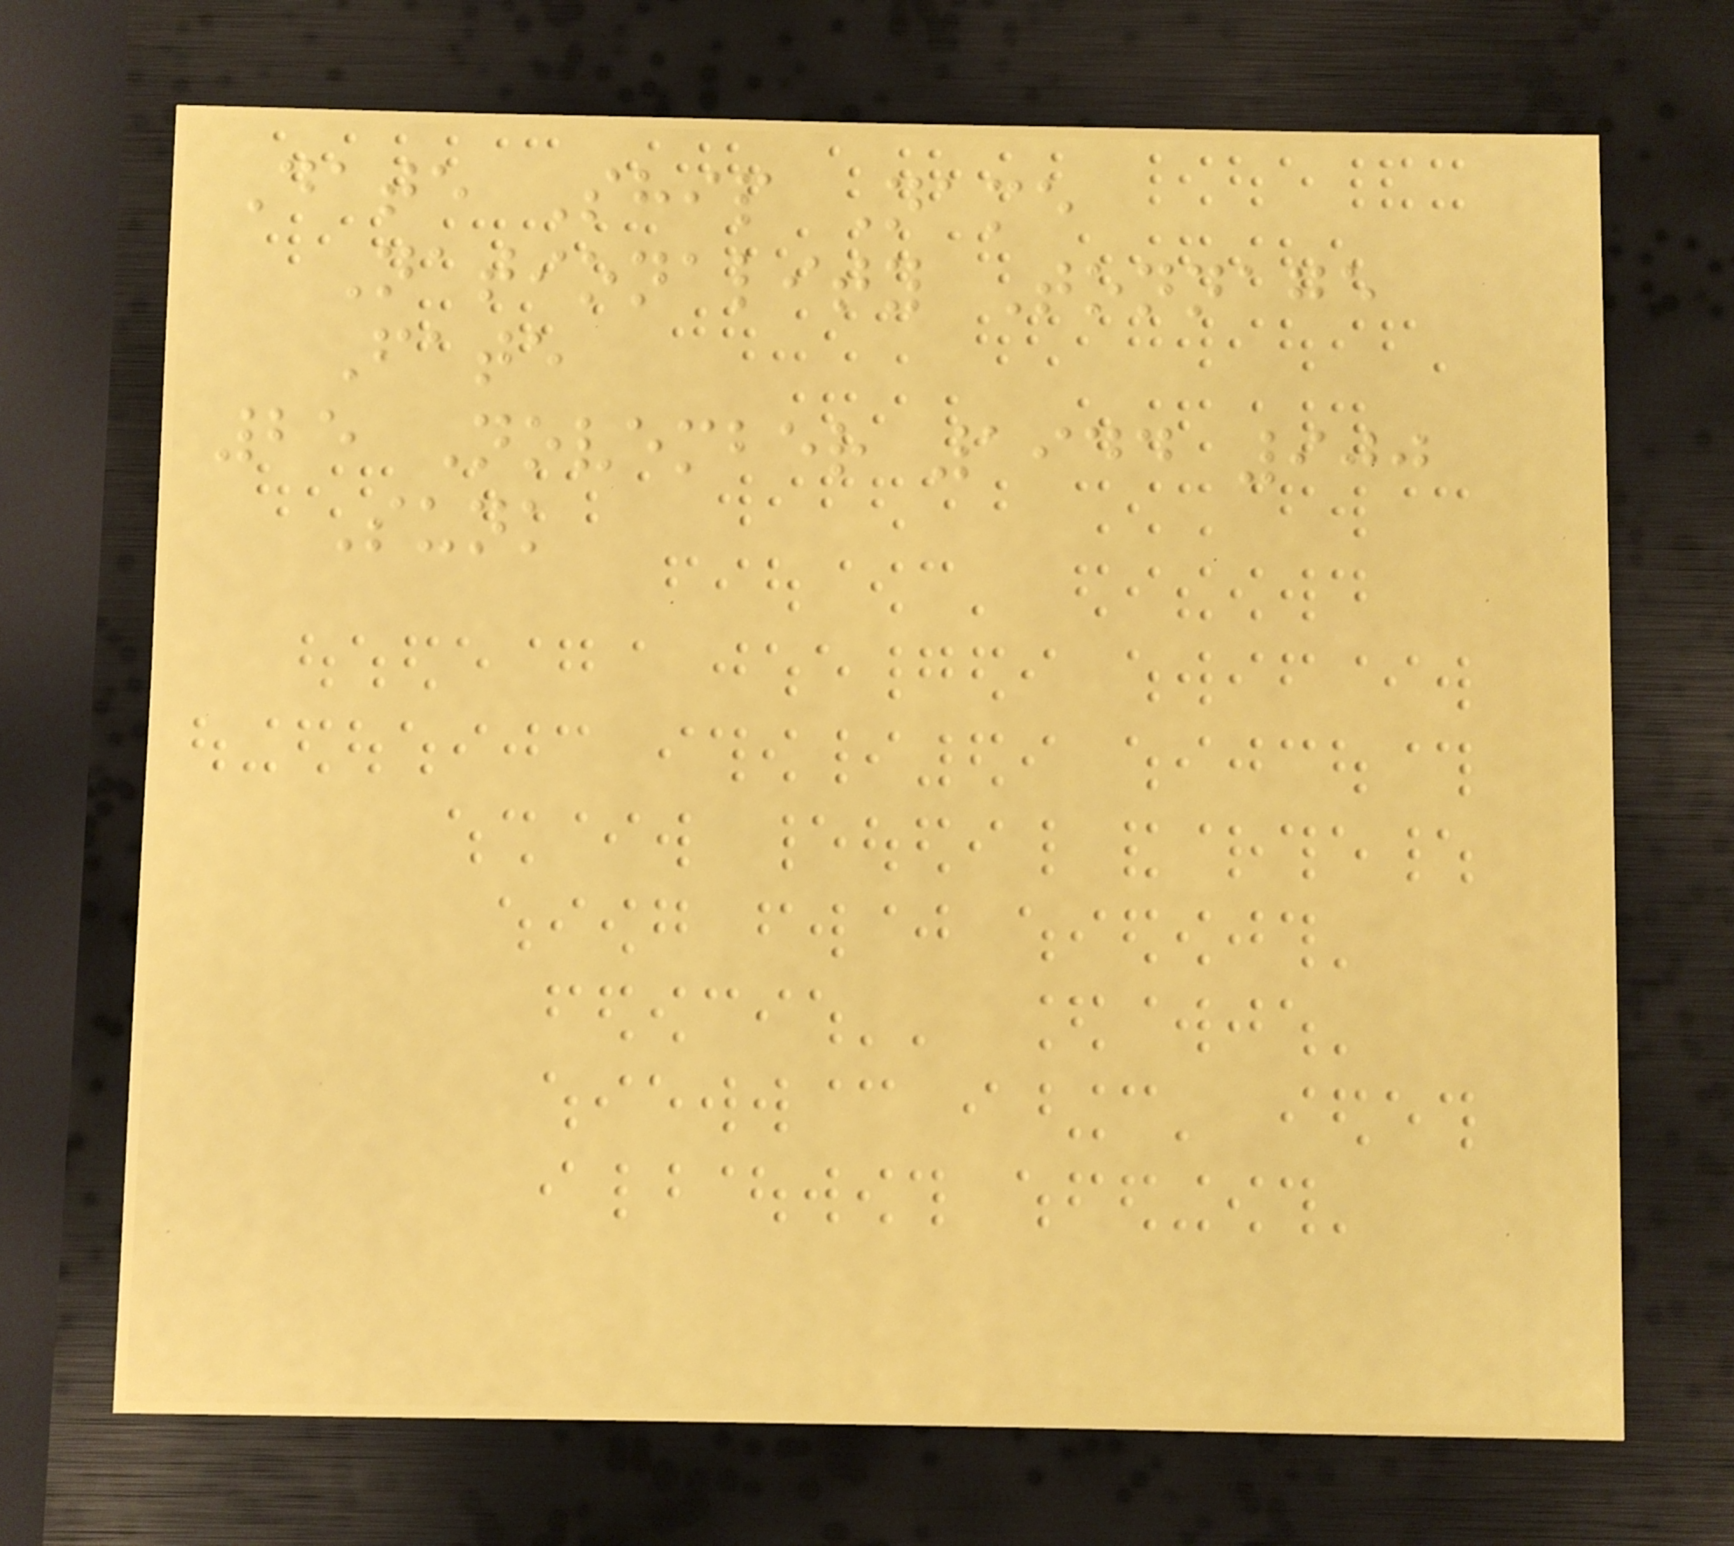Date Ship Name
Nationality Tonnage
Fate
25 November 1944 900
Sunk
